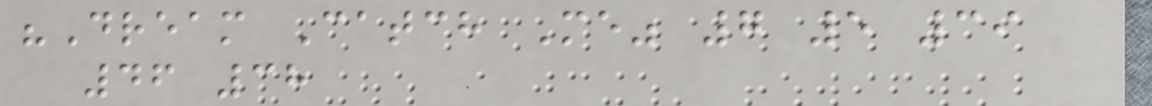"Dream Catch Me" 7 5 39
46 38
